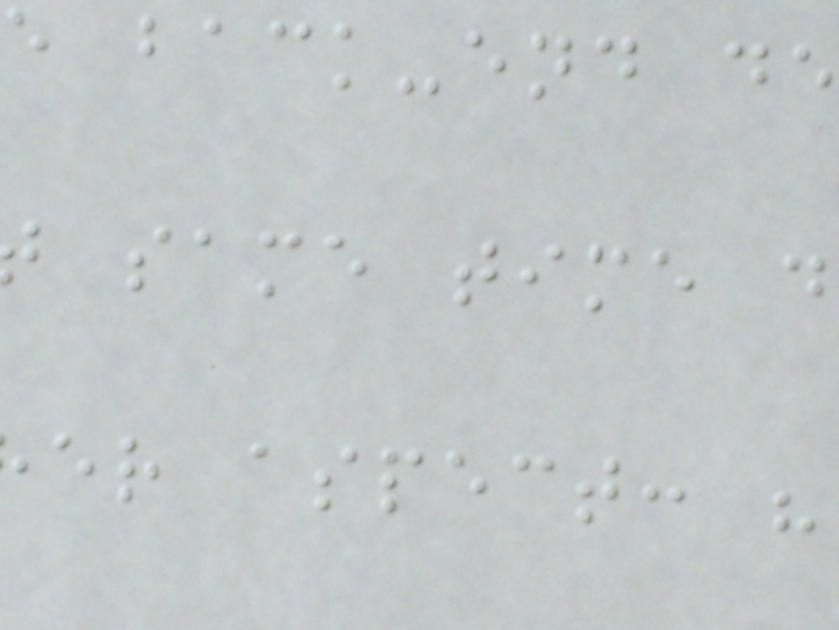e back-end de
same time d
er aspect:
